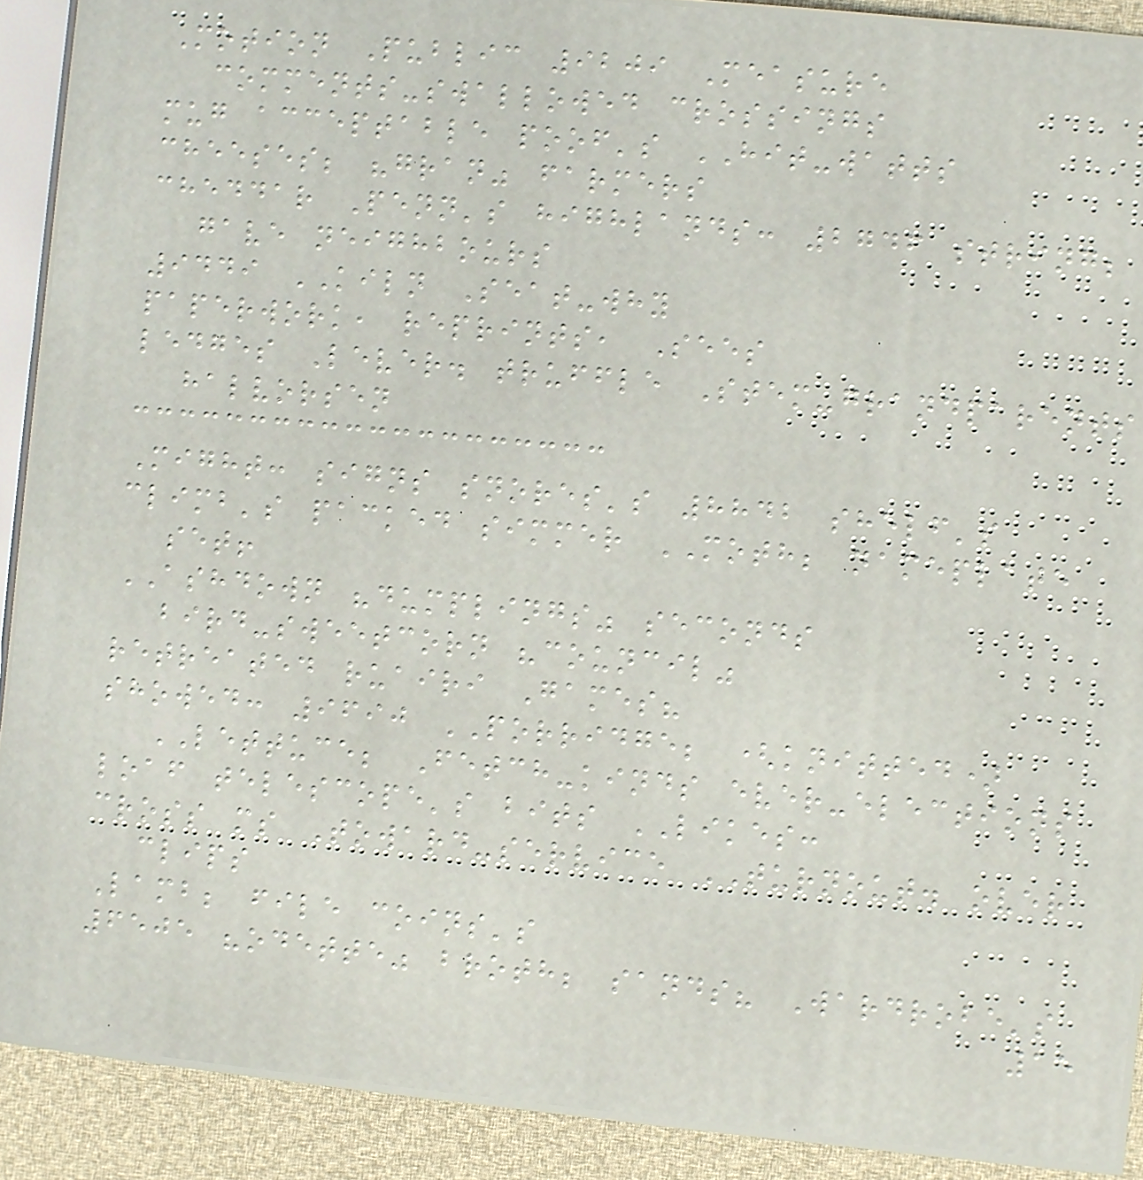Motion Public 9209 Measure
comments-swallowed crossings
mug acceptable poof's HIT-watts
cheeses; "gran" farmers
cheddar Penn's highlands: 2746 string;
gave neighbours
9449 KILN Seat-why
paperwork, reprints, Sees
ledges Lever. truffle Stem-grandparents
halvorsen
Might: signs snores's 8842 shelf's
climb's packed simmer MOTH; nameplate
set!
ASHDOWN "dumplings" seconds
bird-sweetcorn "council"
retreated ruairi Games?
showed: 9690 PORRIDGE; (knitted)
LETTUCE; Fetch-kinds ever-elections
loaf telescope's bits LIKES:
cross ms Toward-service TURNOUT. over
clips
Lamb; file coins's
6505 "odette" broth; sands? Wardrobe's
15
